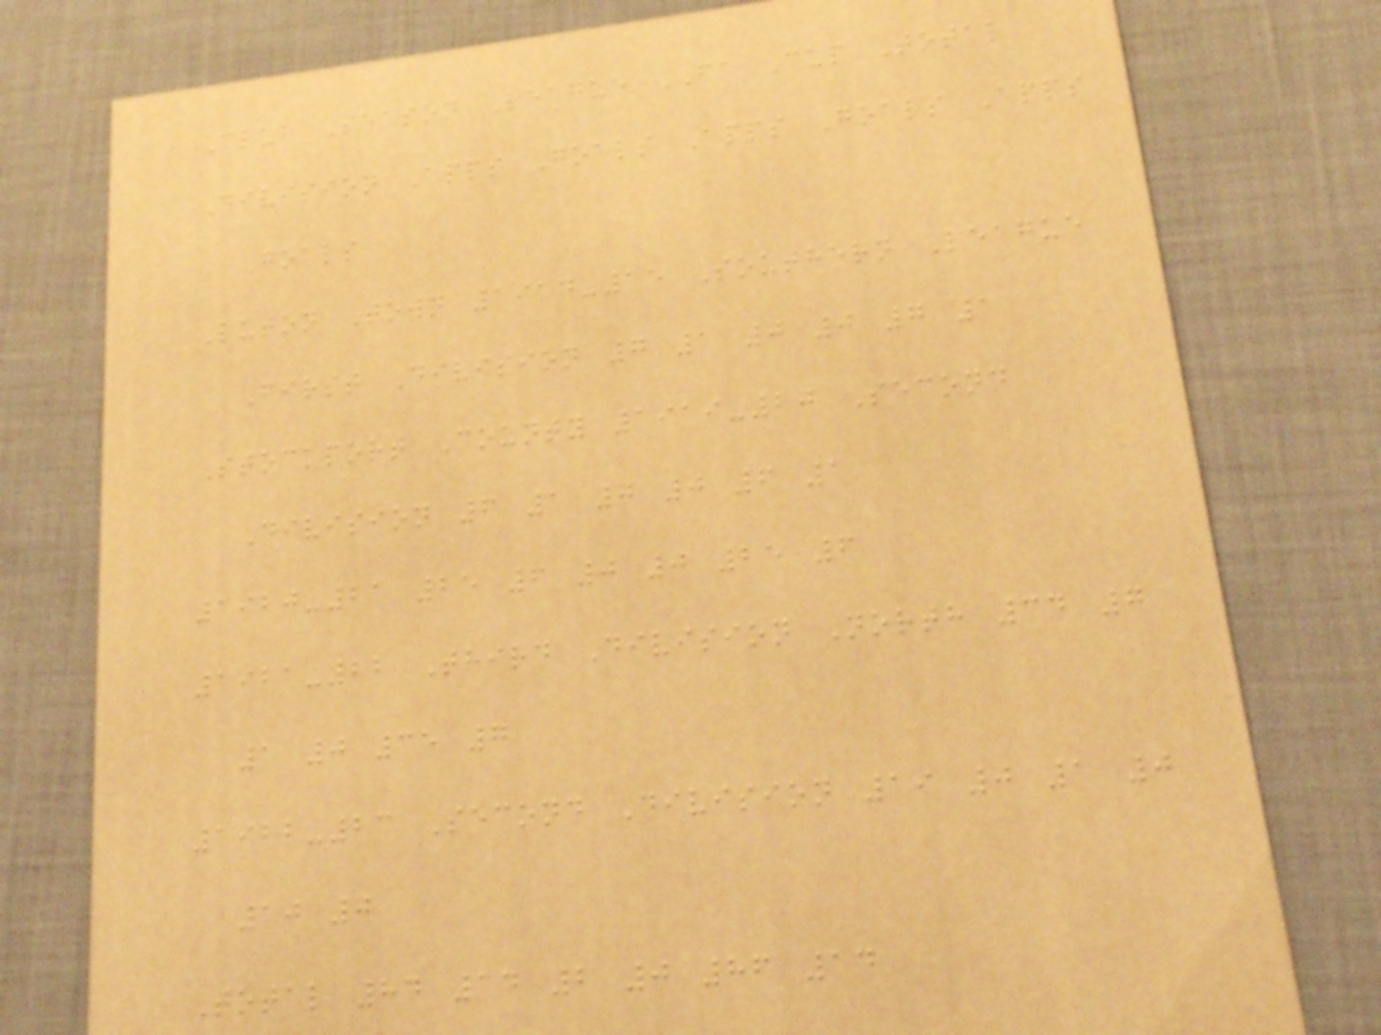Club Season League FA Cup Total
Division Apps Goals Apps Goals Apps
Goals
Luton Town 1914-15 Southern League
First Division 7 1 0 0 7 1
Stockport County 1919-20 Second
Division 6 1 0 0 6 1
1920-21 25 6 0 0 25 6
1921-22 Third Division North 34 7
1 0 35 7
1922-23 Second Division 19 0 1 0
10 0
Total 84 14 2 0 86 14
